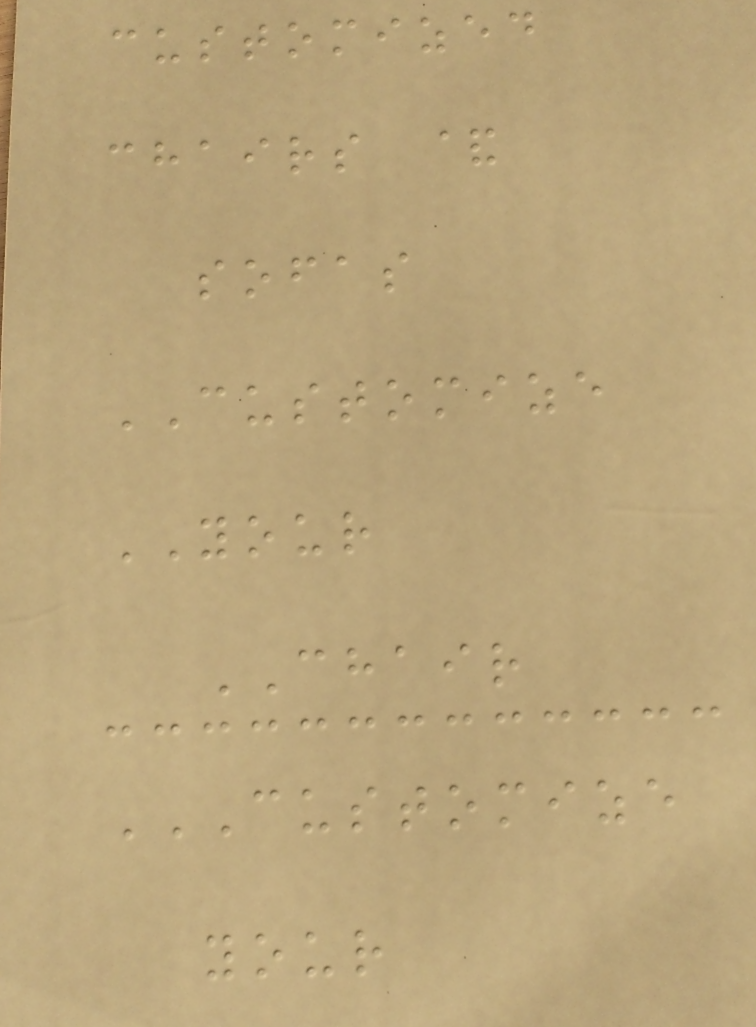customized
chairs &
sofas
CUSTOMIZE
YOUR
CHAIR
CUSTOMIZE
YOUR
